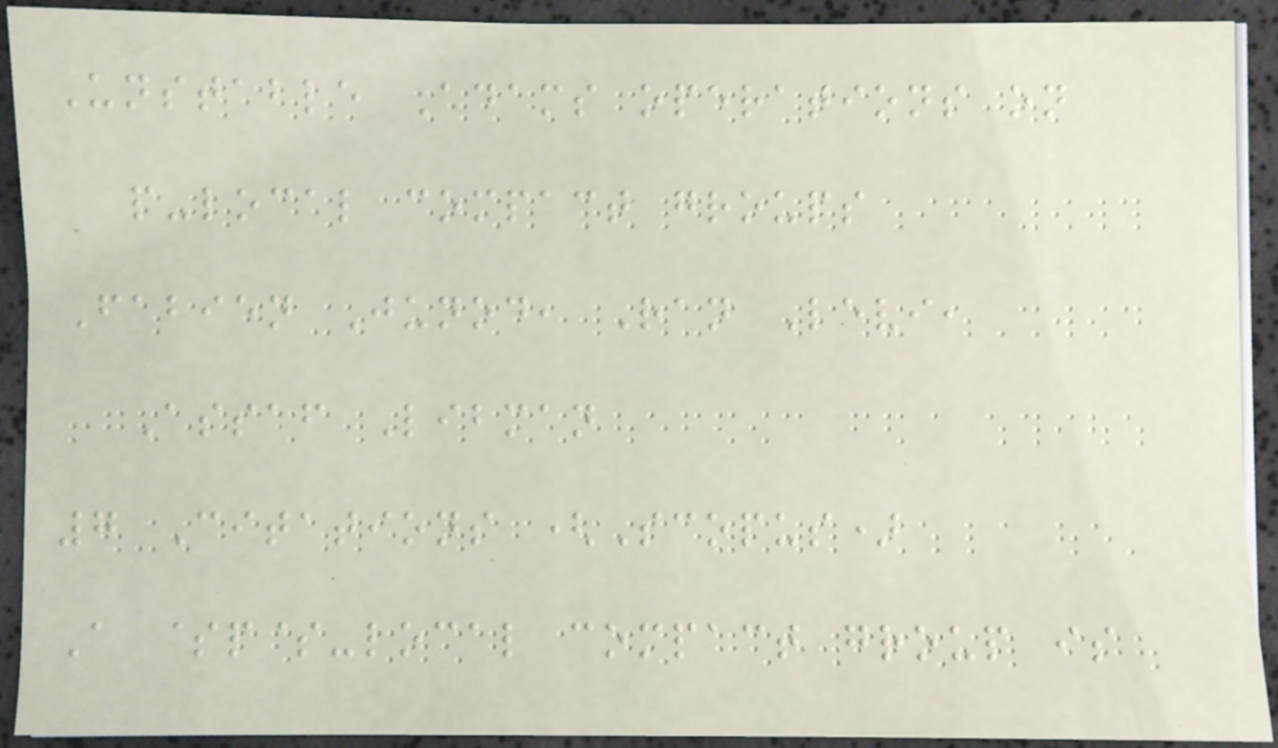Unstable Adams operations on
p-local compact groups
Fabien Junod, Ran Levi,
Assaf Libman
7 Citations (Scopus)
A $p$-local compact group is
